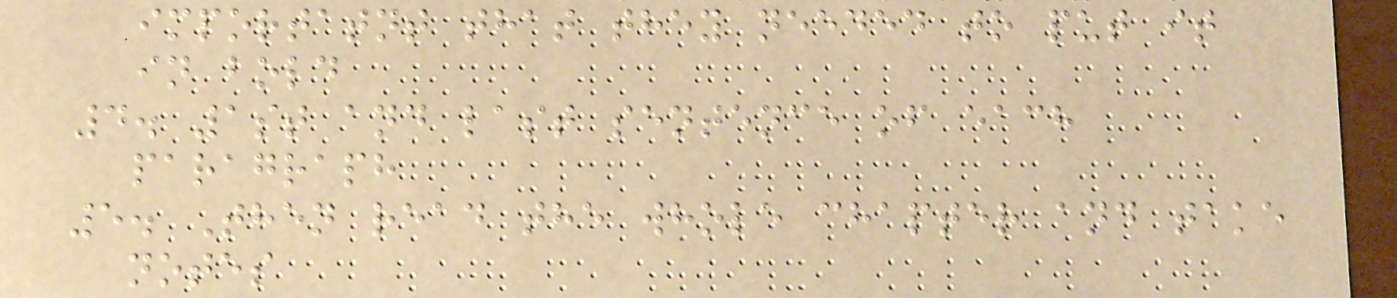importatnt that they needed to put it
in bold
4. 1st and last sentence of each
paragraph
5. Then read the whole chapter and take
notes
